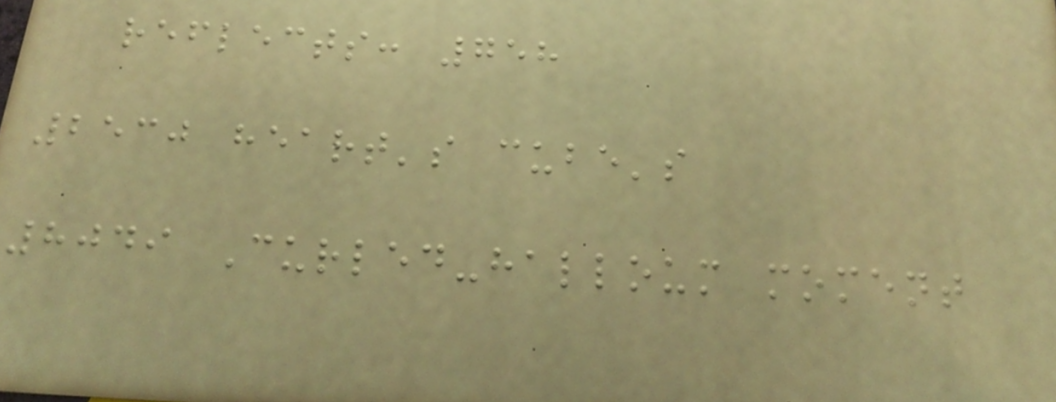reflects: 758
2530 heart's cube's
8049 Curled-halloum moment
